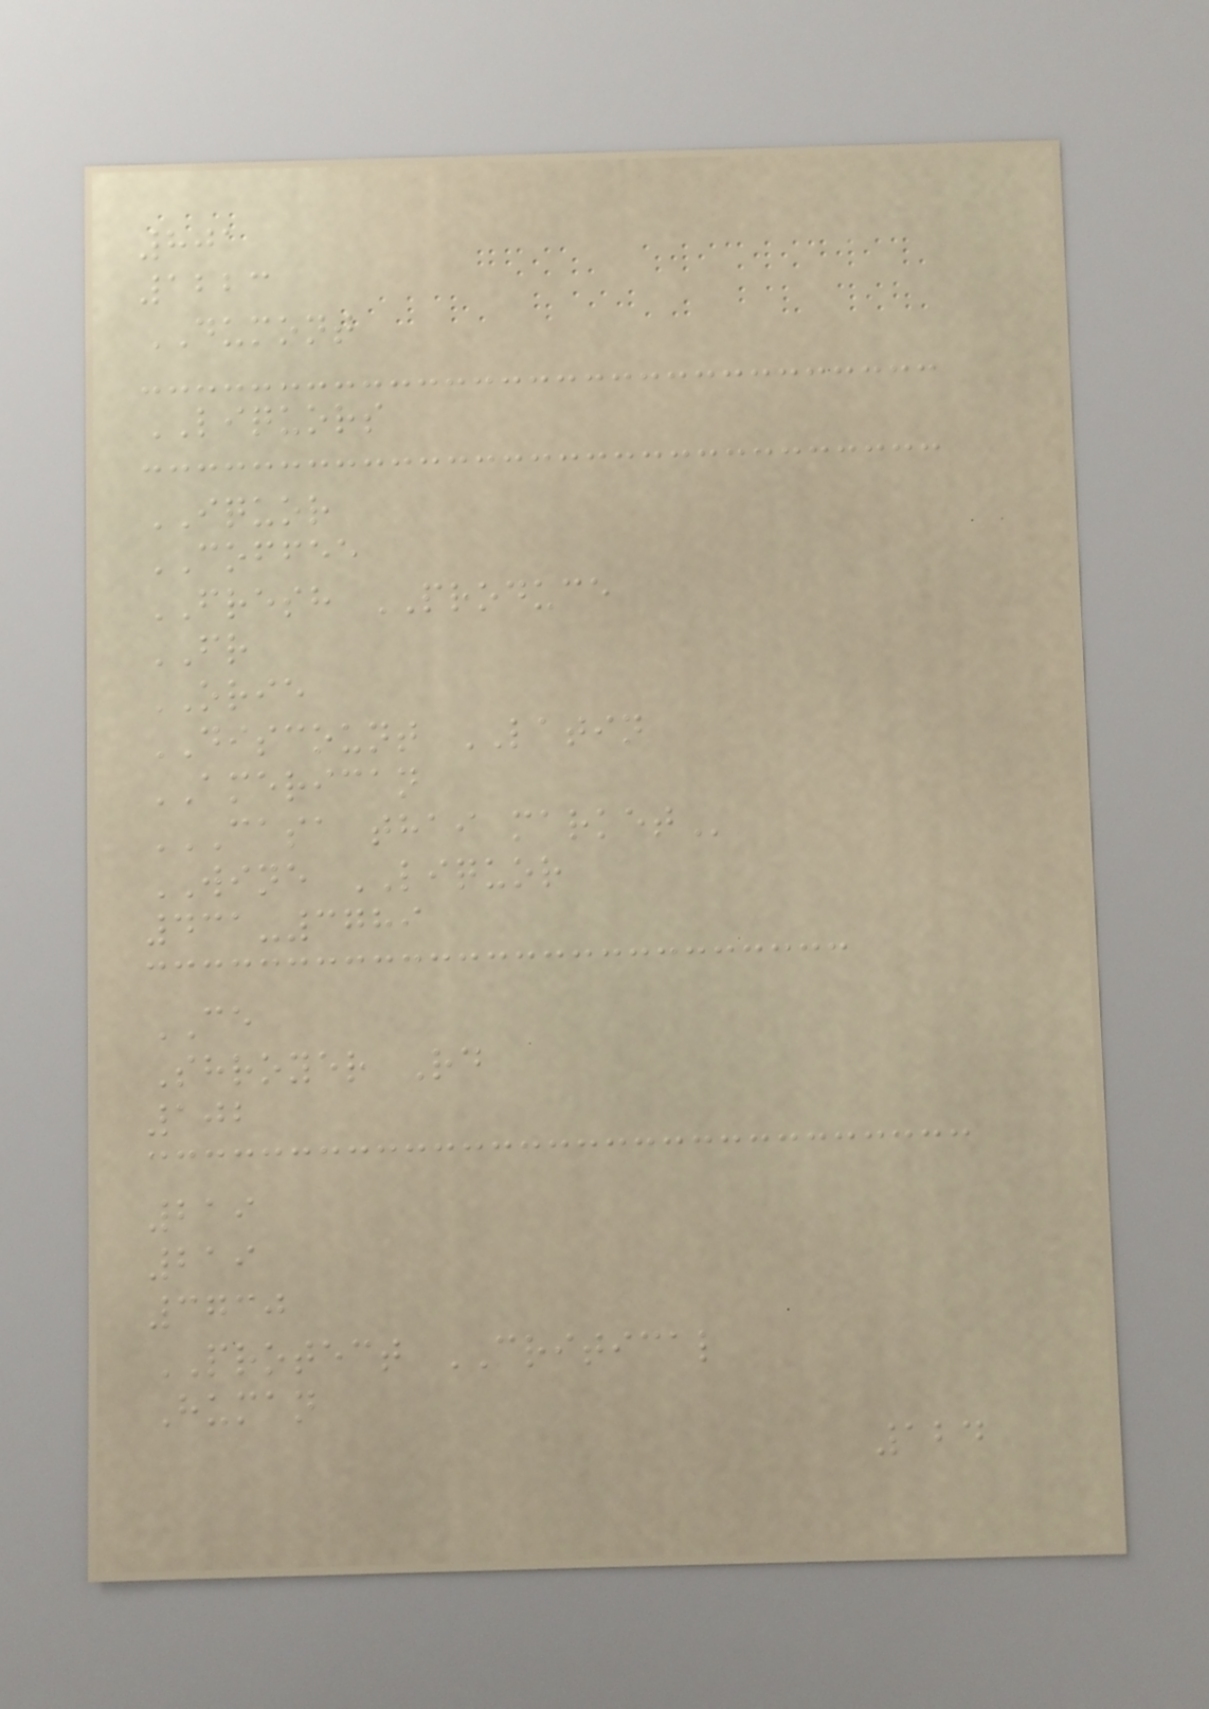801
1223
DUMONT
LIQUORS
IQUOR
COFFEE
FRESH PRODUCE
FR
ORIE
DISCOUNT LATIN
AMERICAN
CASA THAI MARKET
WINE LIQUOR
431-3789
CE
Shroyer Rd
102
219
219
3730
PROTECT CRITICAL
Human
124
